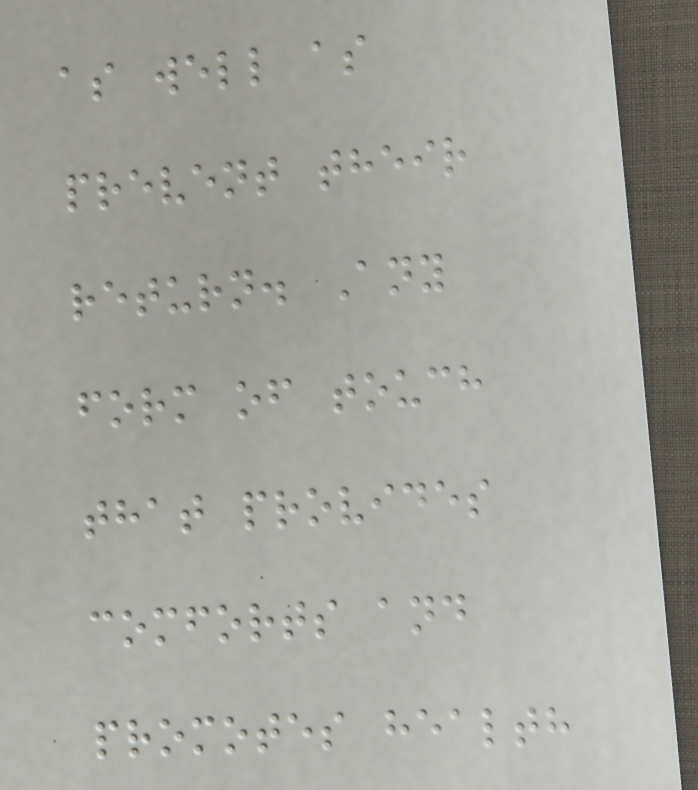as well as
prevent their
return. Any
form of touch
that provides
comforts and
promotes health
